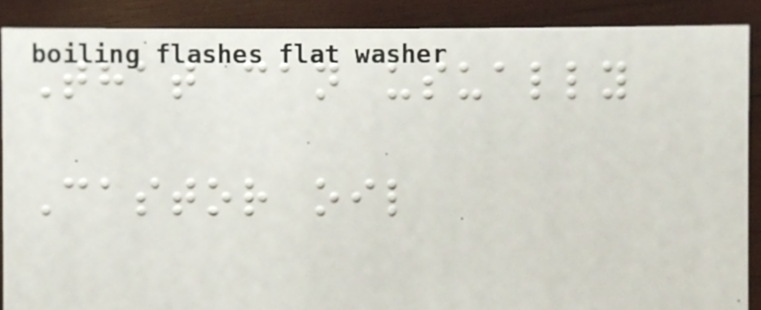That can usually
Castor oil
